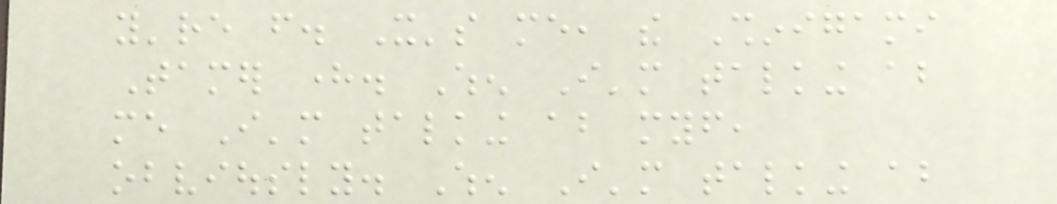you're from. It's me, the Shinigami
Tamer here. When I'm talking about
me I'm talking about myself,
obviously. When I'm talking about
